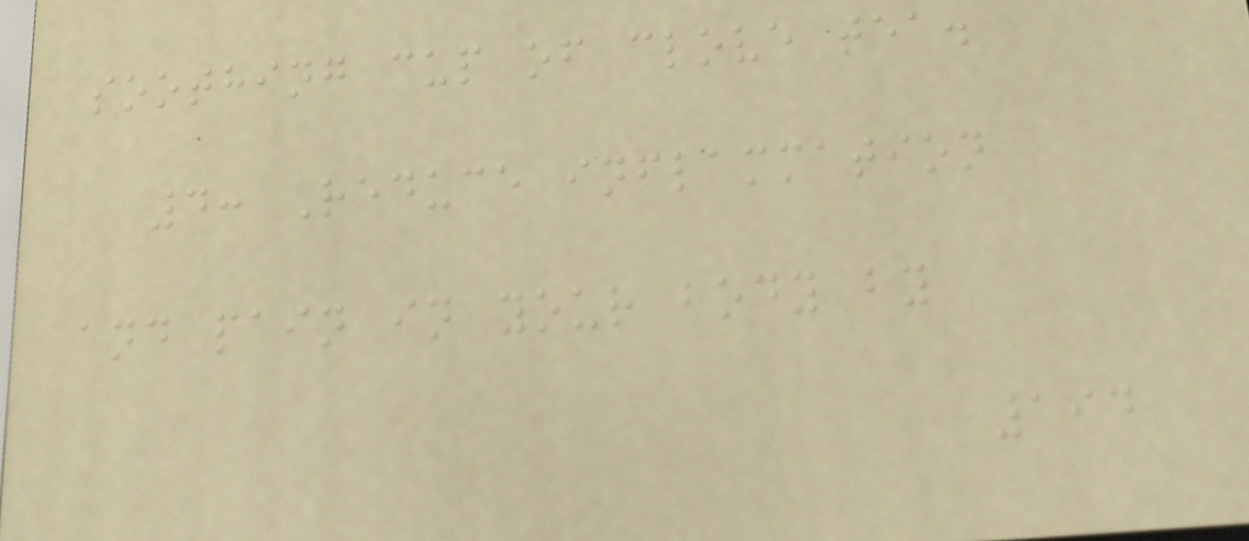soothing cup of clove tea.
4: Reduce inflammation
and pain in your body by
194
